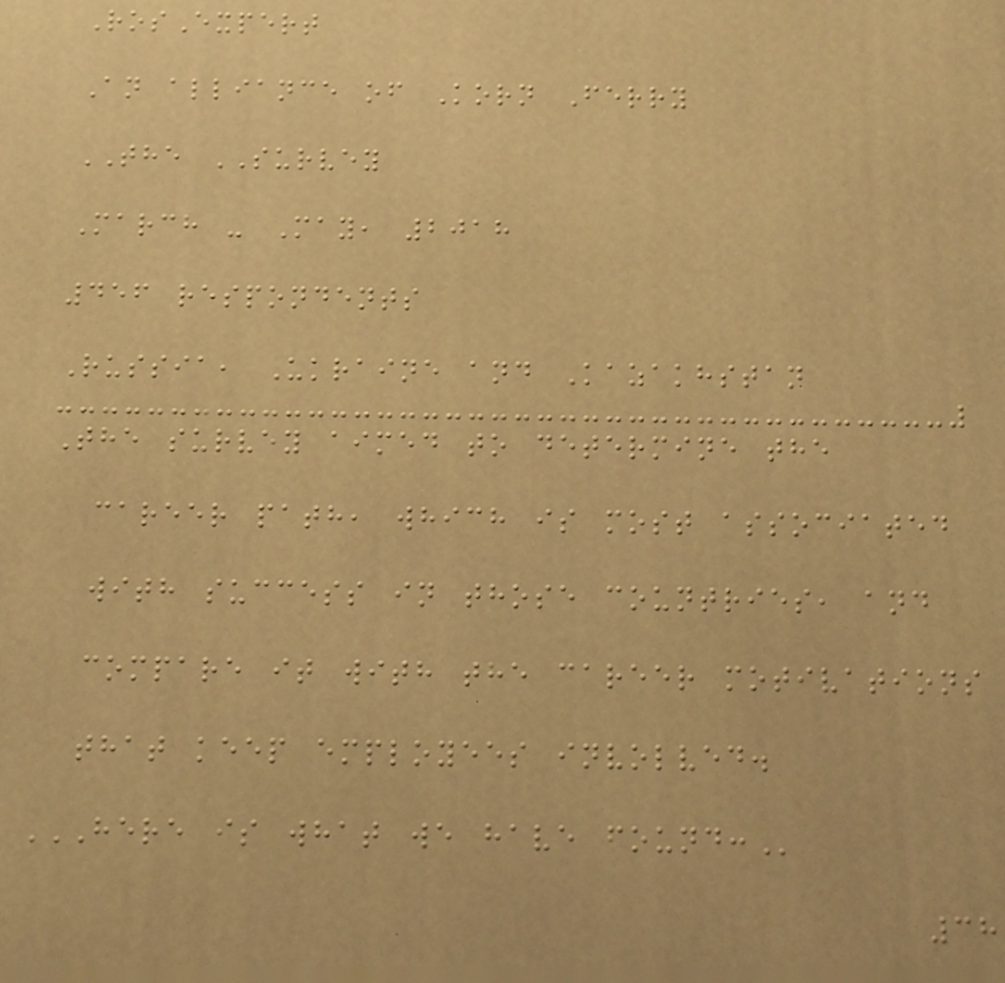RosExpert
An alliance of Korn Ferry
THE SURVEY
March - May, 2018
456 respondents
Russia, Ukraine and Kazakhstan
The survey aimed to determine the
career path, which is most associated
with success in those countries, and
compare it with the career motivations
that keep employees involved.
HERE IS WHAT WE HAVE FOUND:
38
